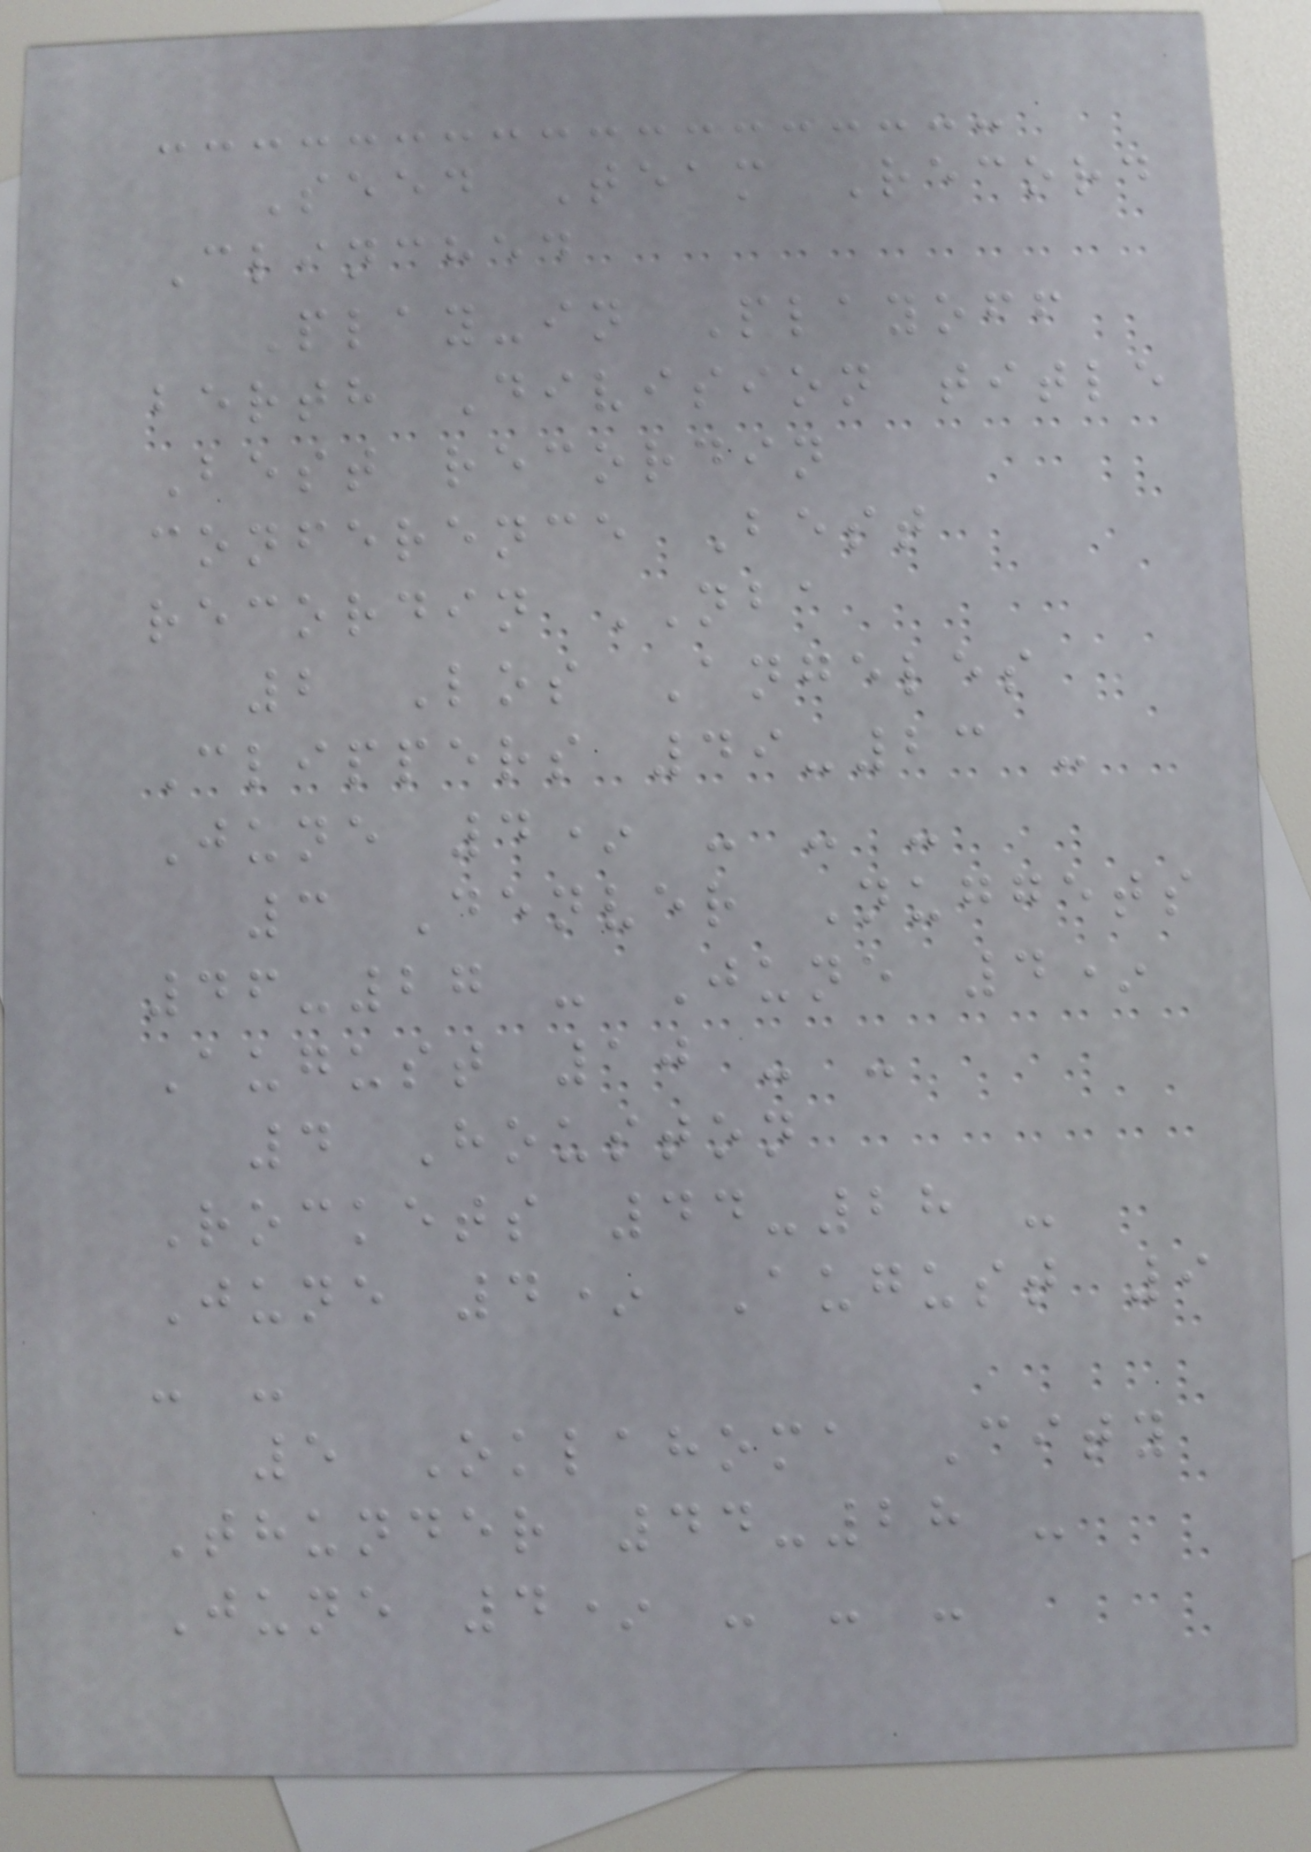Seed Team Record
Clinched
Play-in Playoff
berth Division title
Best recordin
conference Best
recordin NBA
2 Los Angeles
Clippers 49-23 -
June 4* - - -
3 Denver Nuggets
46-27 - June 4*
August 10 - -
4 Houston
Rockets 44-28 -
June 4* August 9
- -
5 Oklahoma City
Thunder 44-28 -
June 4* - - -
